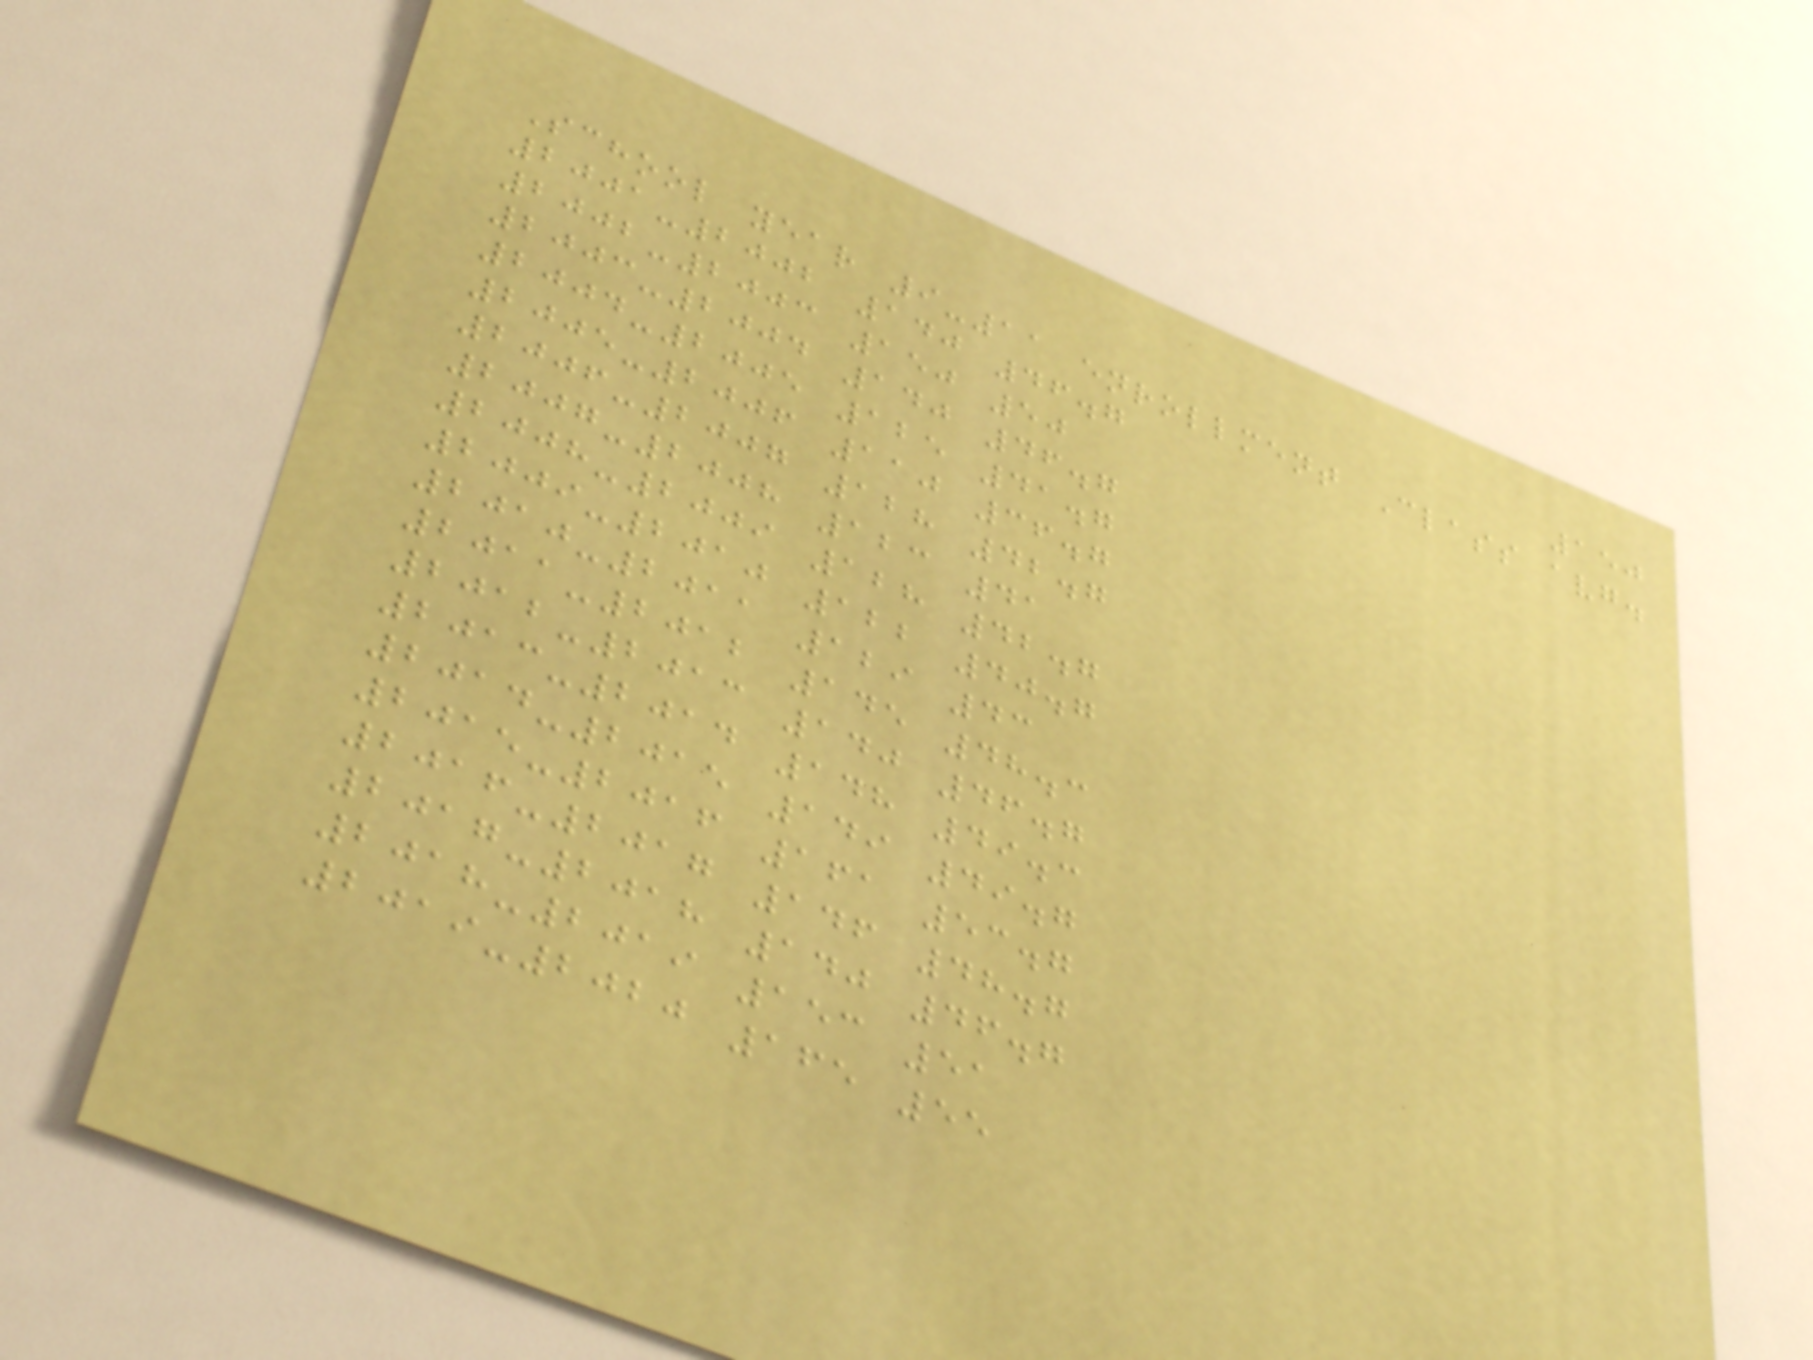150
School year 9-11 enrollment Class avg.
2001-2002 140 46.7
2002-2003 150 50
2003-2004 140 46.7
2004-2005 125 41.7
2005-2006 110 36.7
2006-2007 128 42.7
2007-2008 123 41
2008-2009 128 42.7
2009-2010 122 40.7
2010-2011 129 43
2011-2012 145 48.3
2012-2013 140 46.7
2013-2014 148 49.3
2014-2015 149 49.7
2015-2016 161 53.7
2016-2017 146 48.7
2017-2018 140 46.7
2018-2019 153 51
2019-2020 165 55
